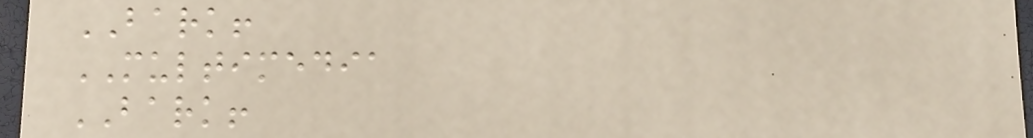BARK!
MULTIMEDIA
BARK!
